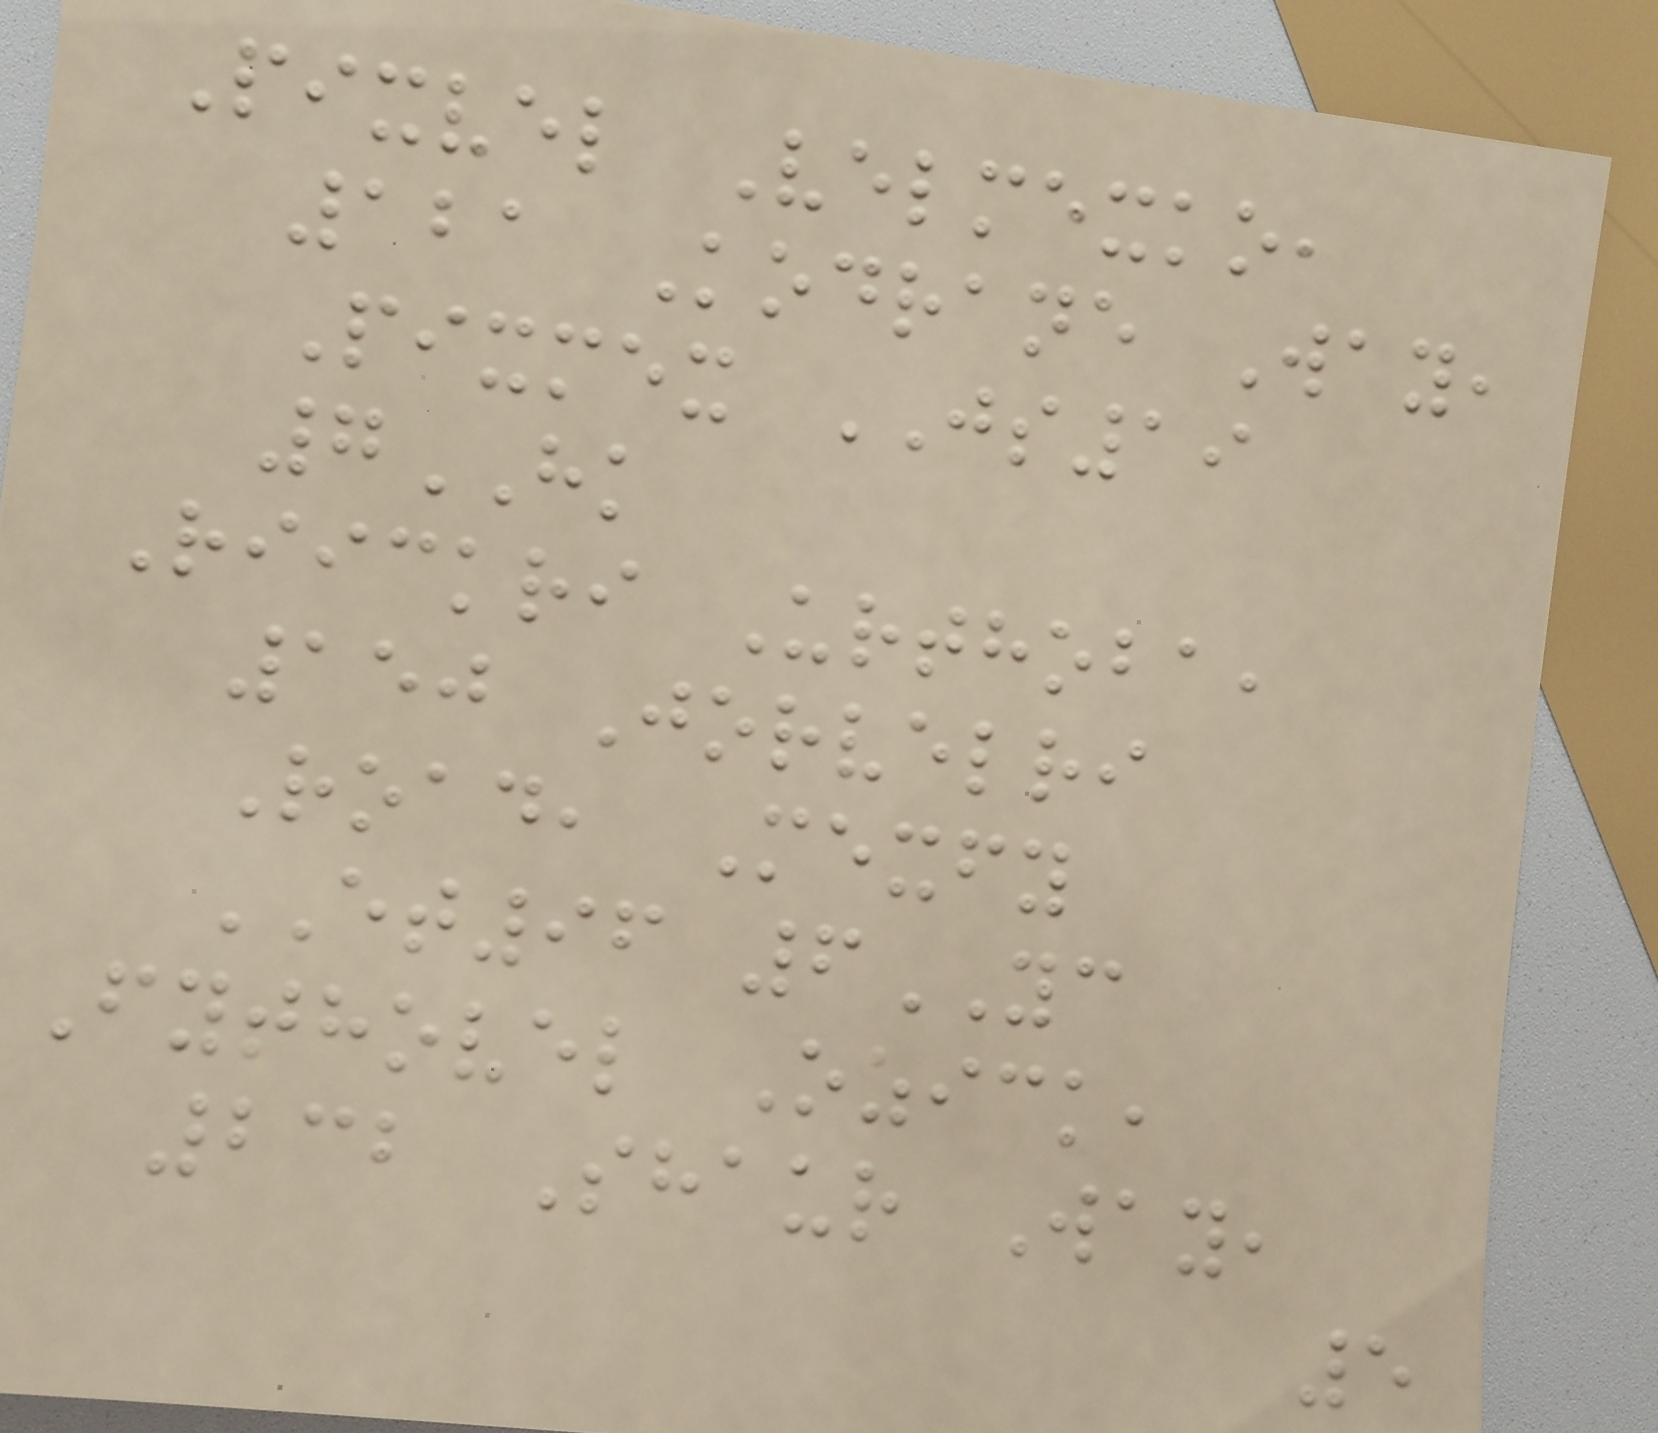Pixvel Velmexko,
121 Kodrane Way,
Pixmex JS19
7HK
Riickri Urthoba,
150 Jorvelri
Road, Mexfy
ET96 6YC
Fythovel Ozick,
232 Shaur Way,
5
